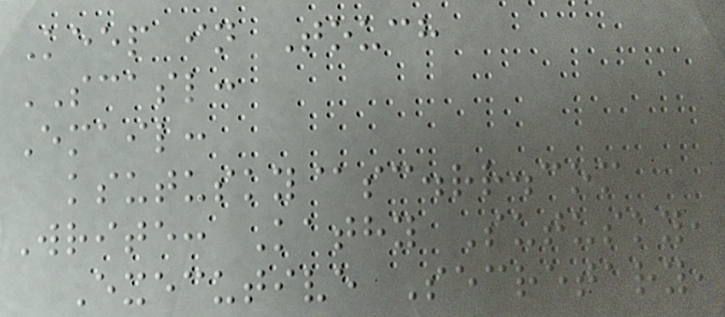Keep in Touch
SCASL:
Email:
ksutusky@sc.rr.com
Write: Kathy Sutusky,
Executive Secretary,
